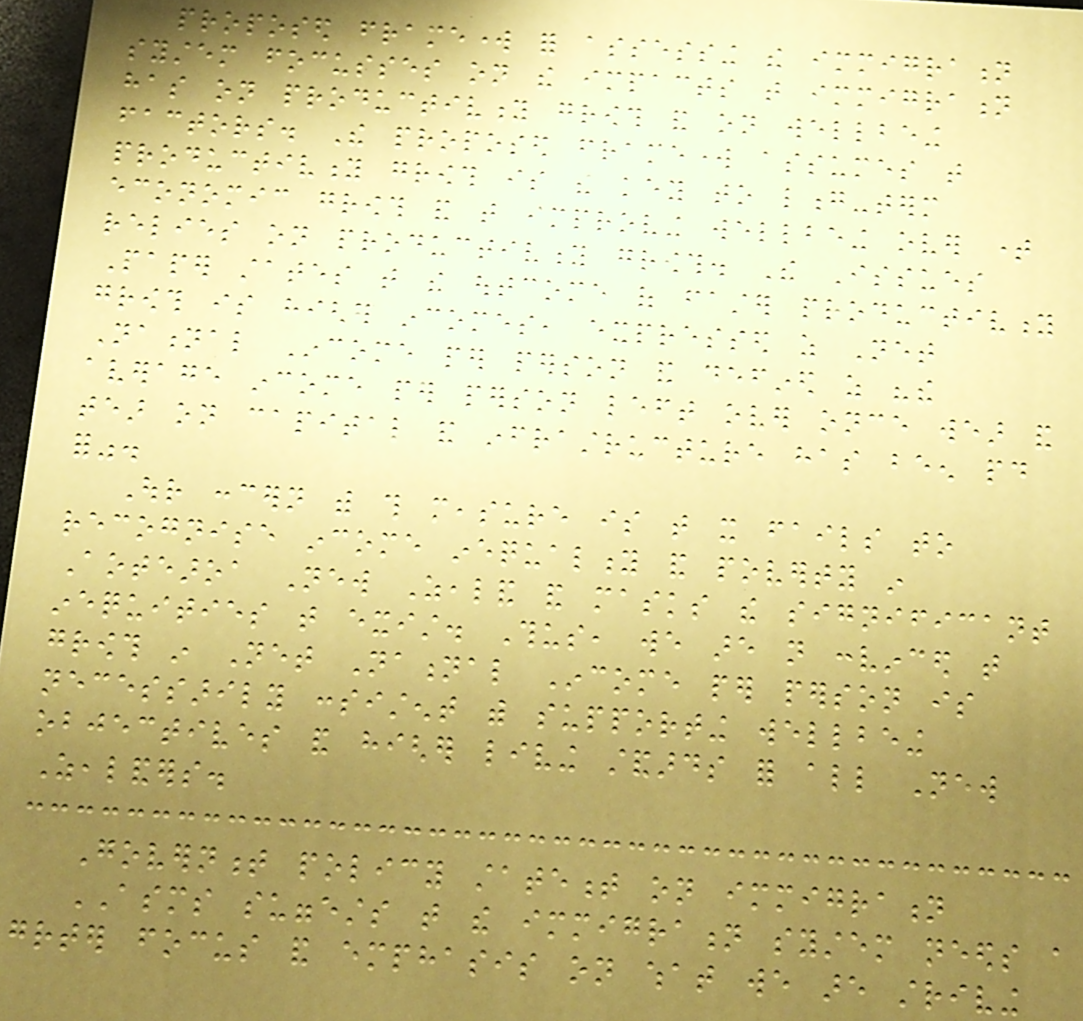proposed framework for assessing the immigration
system focusses on the impacts that immigration
has on productivity growth and on wellbeing
factors. The proposed framework assumes that
productivity growth is the key to long-term
economic growth and that improving wellbeing over time
relies on productivity growth. The Issues
Paper states that the outcome of faster productivity
growth is higher incomes, expressed as Net
National Income per person and defined as "the
average income per person left over once wear and
tear on capital and infrastructure has been paid
for".
Our concern with this measure is that it fails to
recognise income inequality and poverty in
Aotearoa New Zealand and masks the significant
inequities that exist. Thus, we are not convinced that
growth in Net National Income per person is
necessarily consistent with supporting wellbeing
objectives and higher living standards for all New
Zealanders.
Government policy statement on immigration
ASMS suggests that the immigration system needs a
greater focus and emphasis on what we are striving
